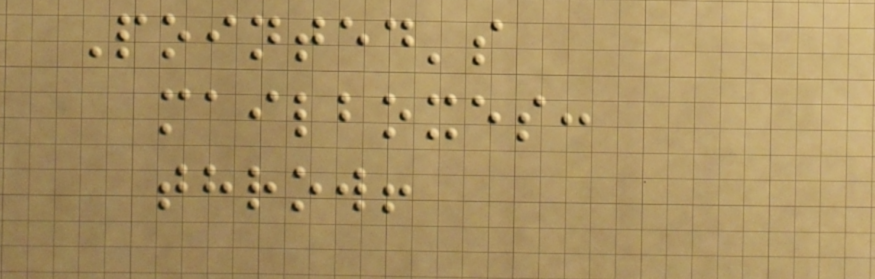Pointed's
mailboxes:
throw!
